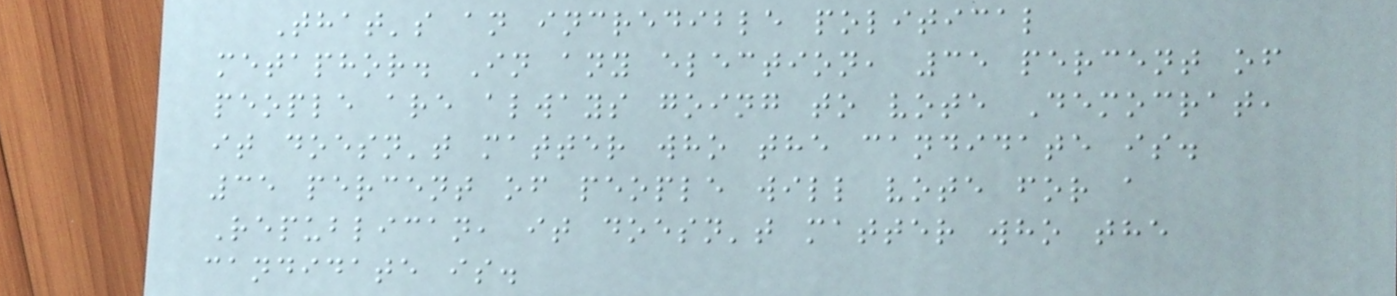That's an incredible political
metaphor. In any election, 35 percent of
people are always going to vote Democrat,
it doesn't matter who the candidate is.
35 percent of people will vote for a
Republican, it doesn't matter who the
candidate is.
